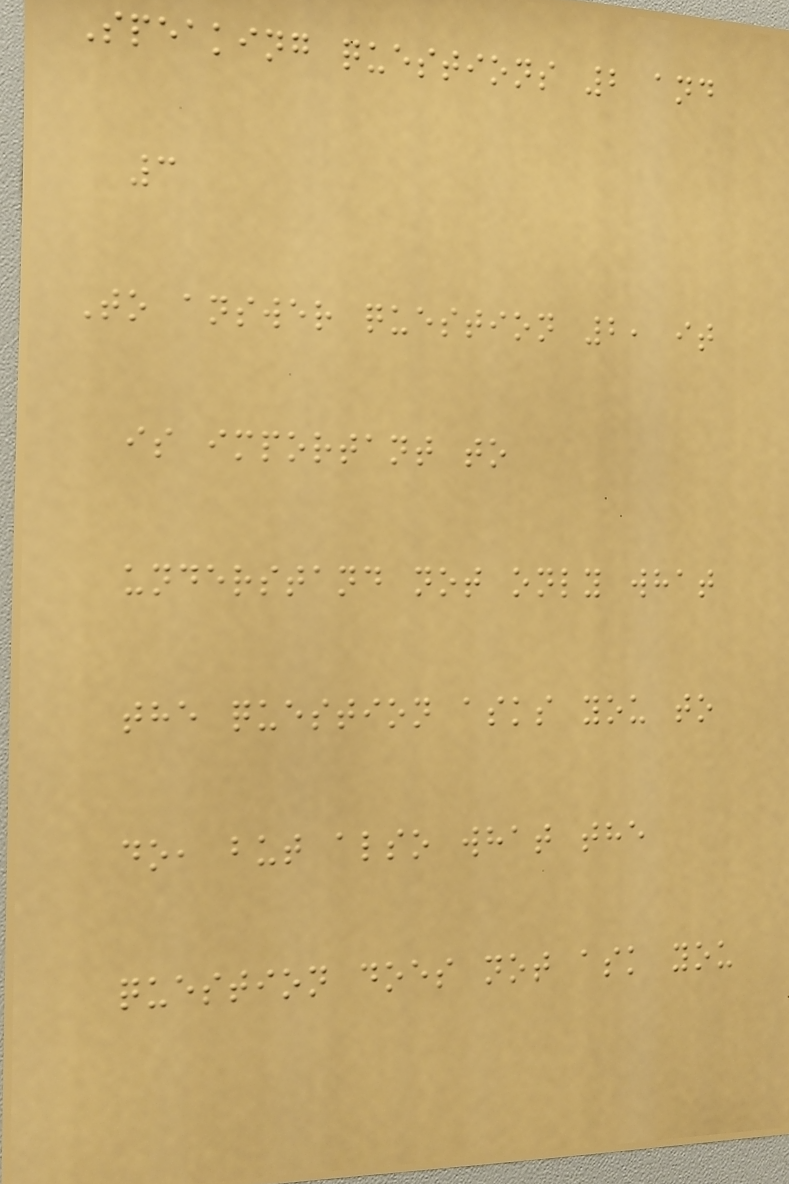Speaking questions 2 and
3
To answer question 2, it
is important to
understand not only what
the question asks you to
do, but also what the
question does not ask you
